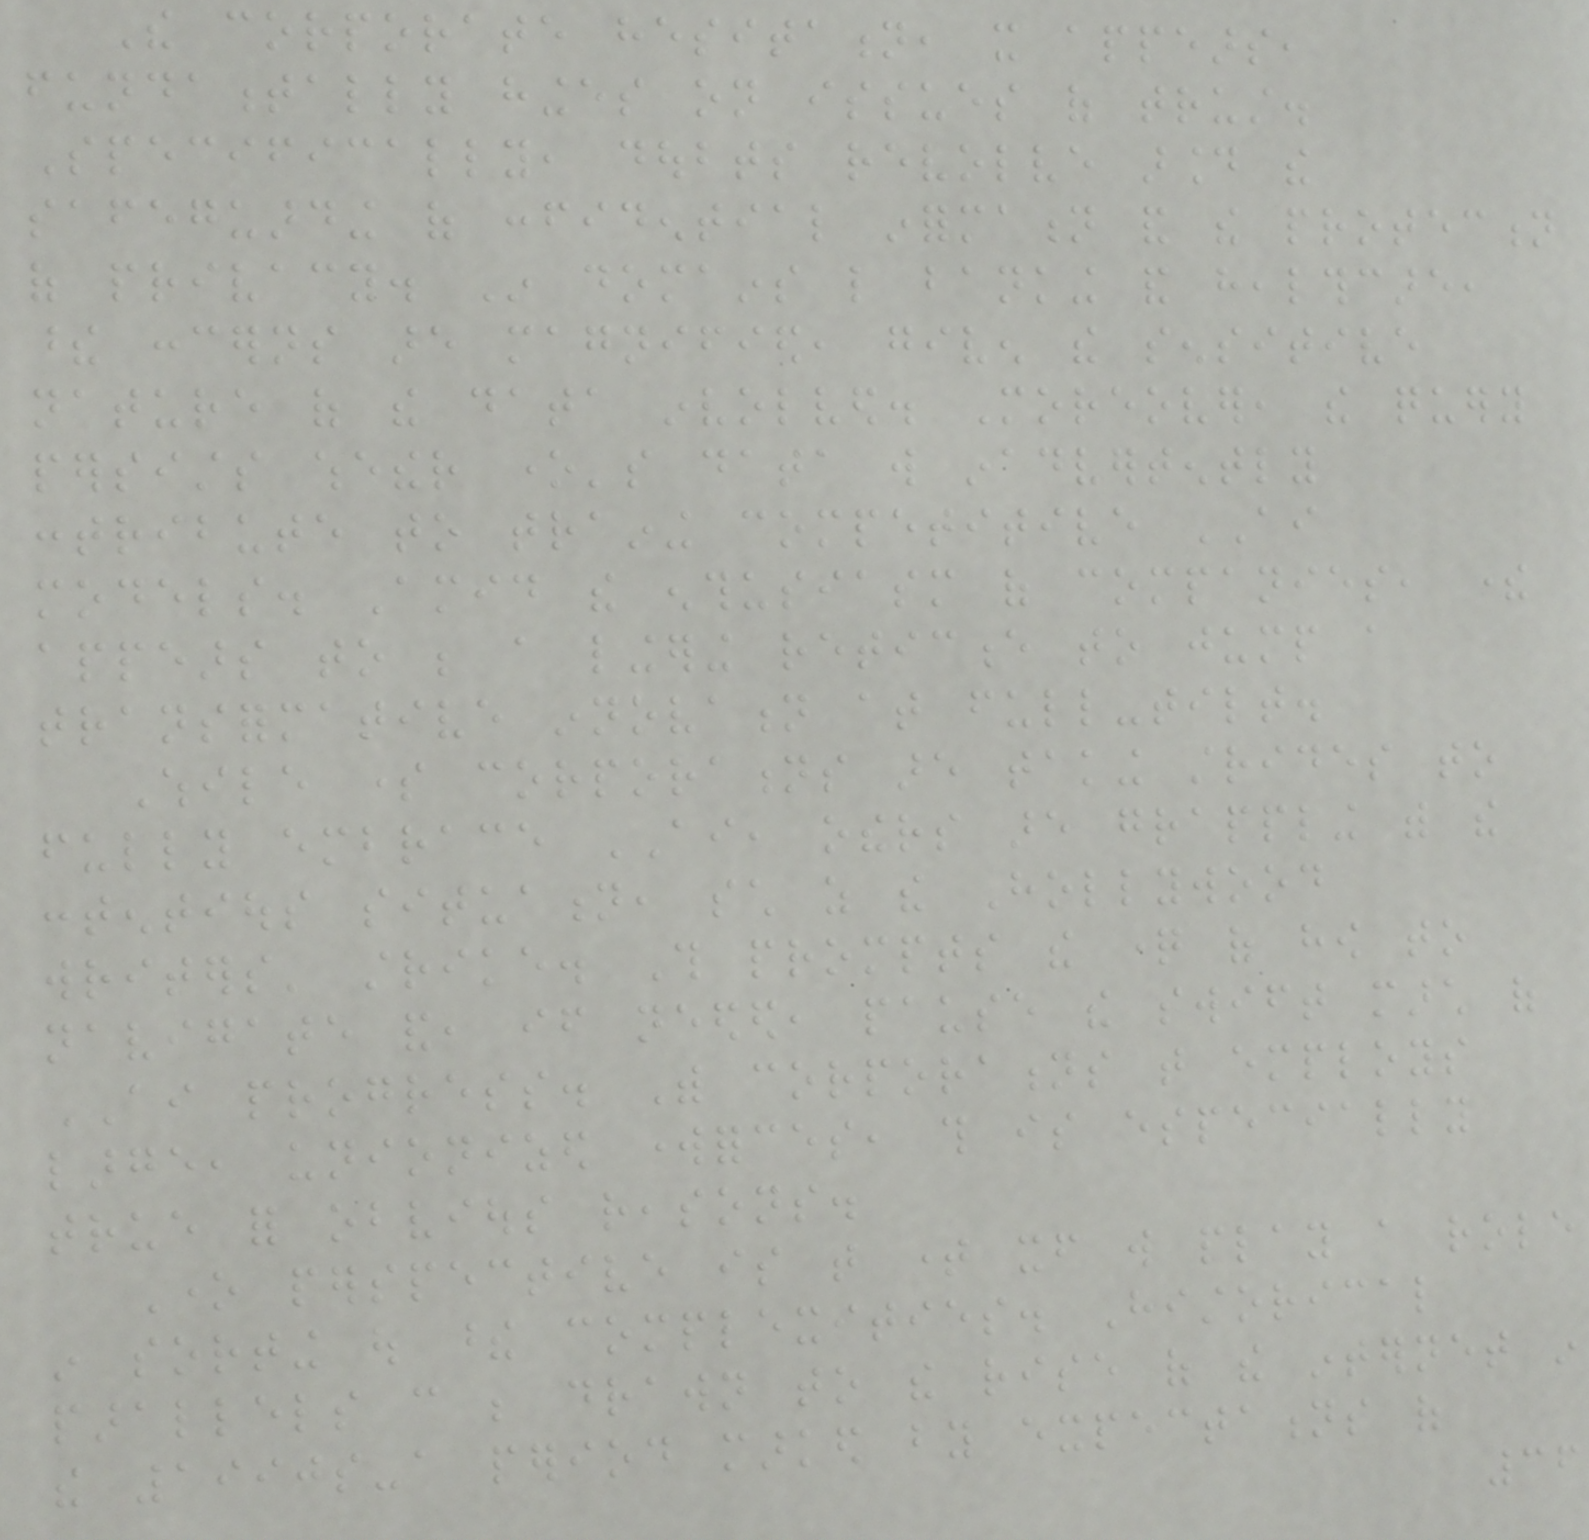The corporate hesitation, it appears,
fundamentally hinges on issues of trust.
Specifically, doubts revolve around the
safeguarding of confidential information and the protection
of privacy. In domains like banking and healthcare,
these concerns are magnified, given the sensitive
nature of the data involved. Moreover, the query
persists whether one's data will inadvertently
contribute to training competitive AI
models. Amid the enthusiasm of companies, there
appears to be a lingering reticence to jump a
transformative innovation at full-tilt.
While some corporations are taking strides to
fully embrace AI, others are grappling with the
contentious situation, such as the Hollywood
writers' strike. This prompts the question of how to
navigate and, if needed, pause the swift march of
AI progress. With corporations that employs
large, unionized workforces, this is especially
true for obvious reasons.
One perspective is that time itself will play a role
in sorting out these complexities. Historical
parallels can be drawn to the rise of the internet in
the 1990s-a period marked by expectations of
36
